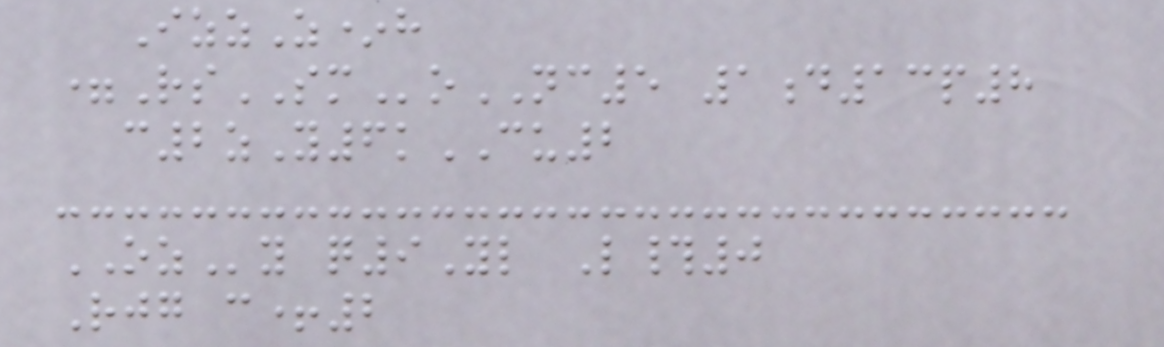IzzZ*h
=RsSMoNC5 1d13p8
c2zY6kCU2
OZy q9Yl L#0
Rjg c+2
